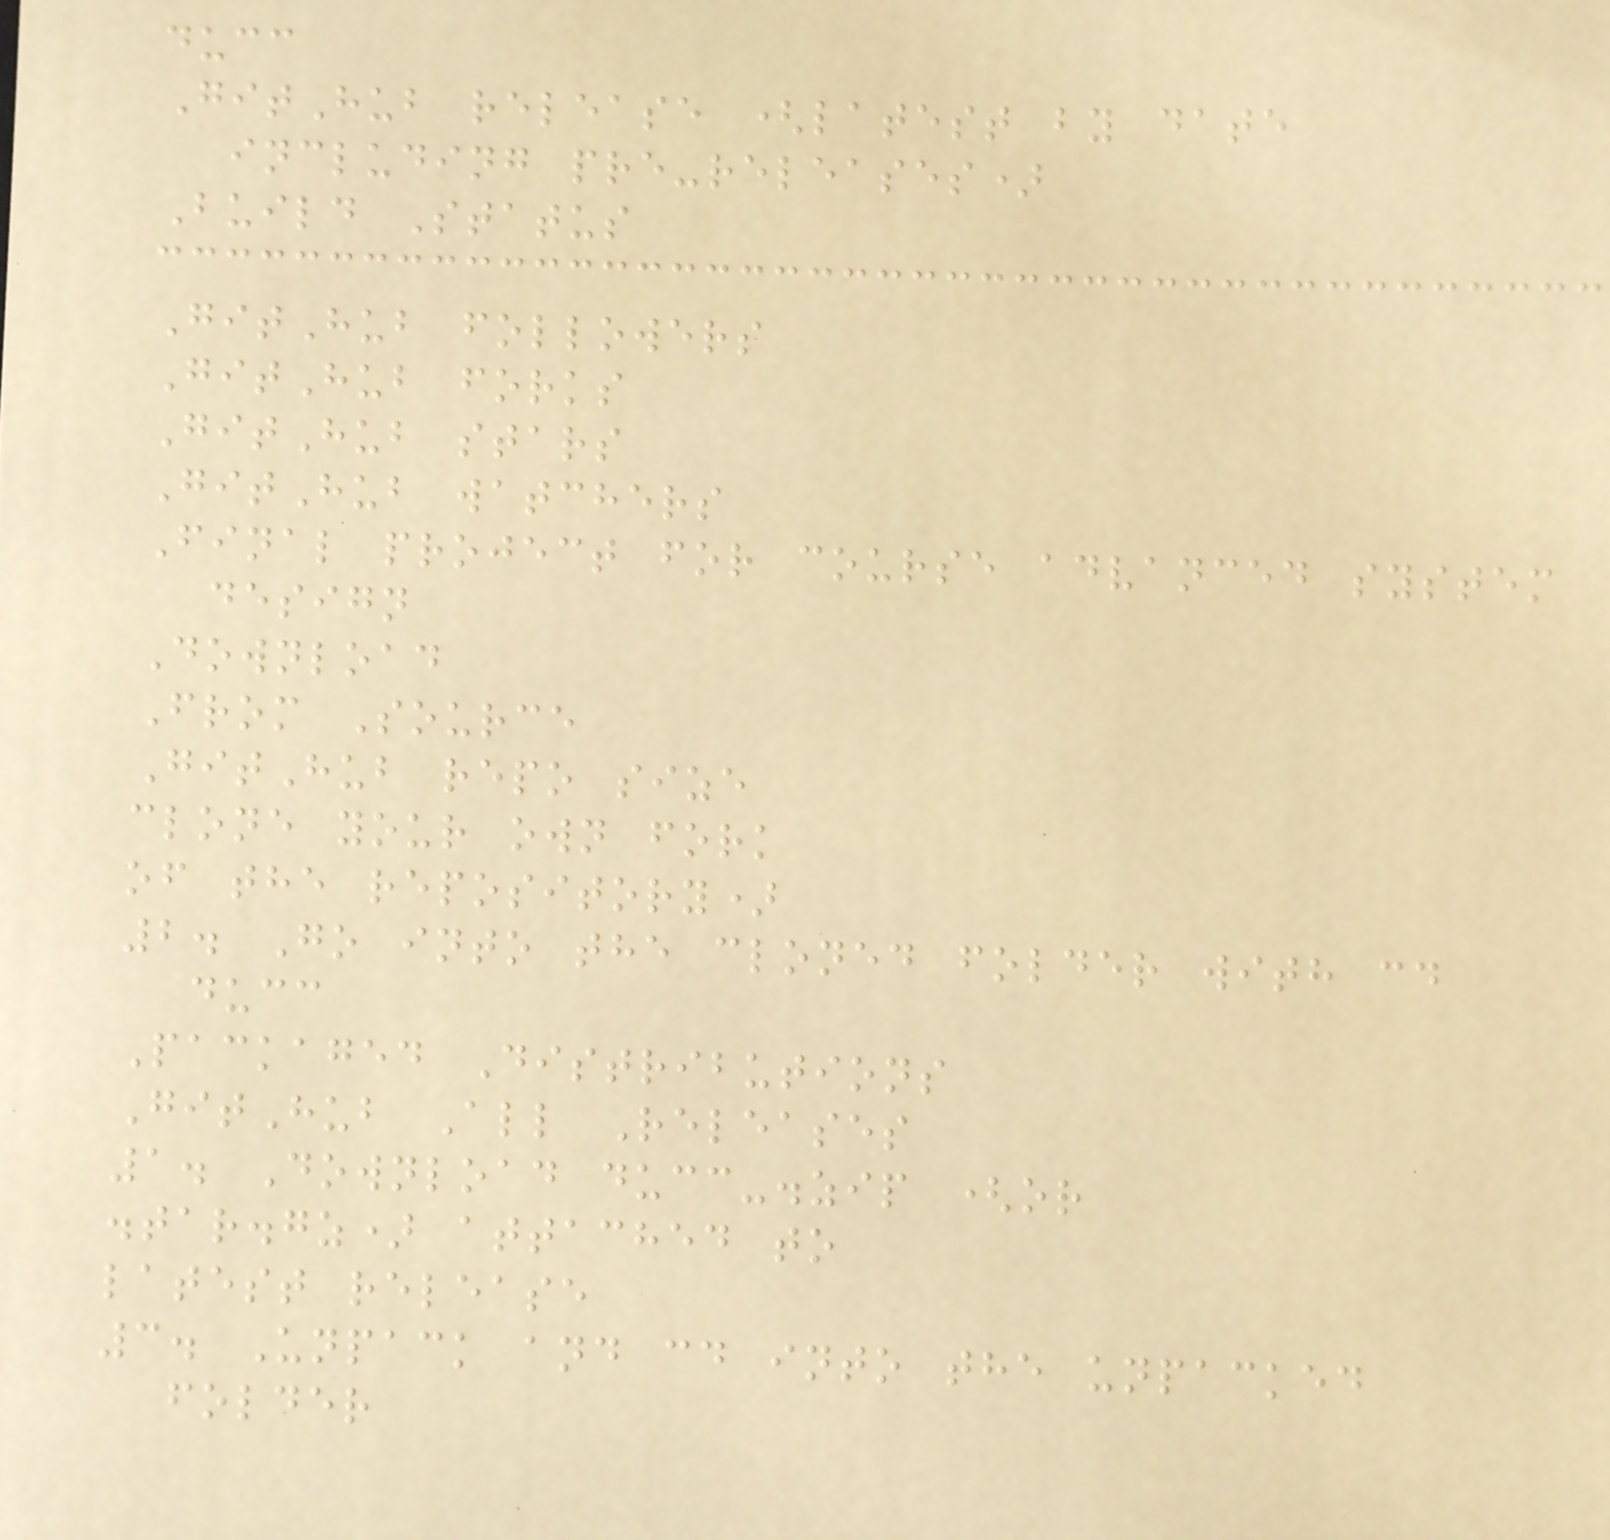ducc
GitHub release (latest by date
including pre-releases)
Build Status
GitHub followers
GitHub forks
GitHub stars
GitHub watchers
Final project for course advanced system
design
Download
From Source
GitHub repo size
clone your own fork
of the repository)
2. Go into the cloned folder with cd
ducc
Packaged Distributions
GitHub All Releases
1. Download ducc-.zip (or
.tar.gz) attached to
latest release
3. Unpack and cd into the unpacked
folder
